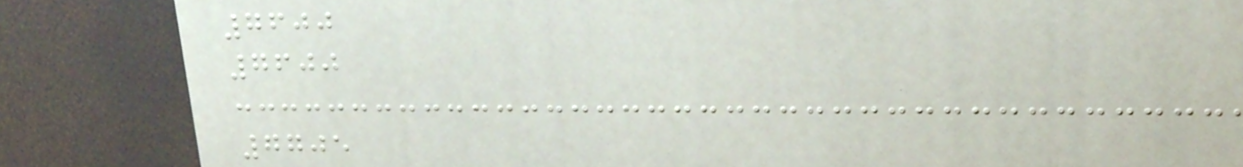7600
7600
7705
